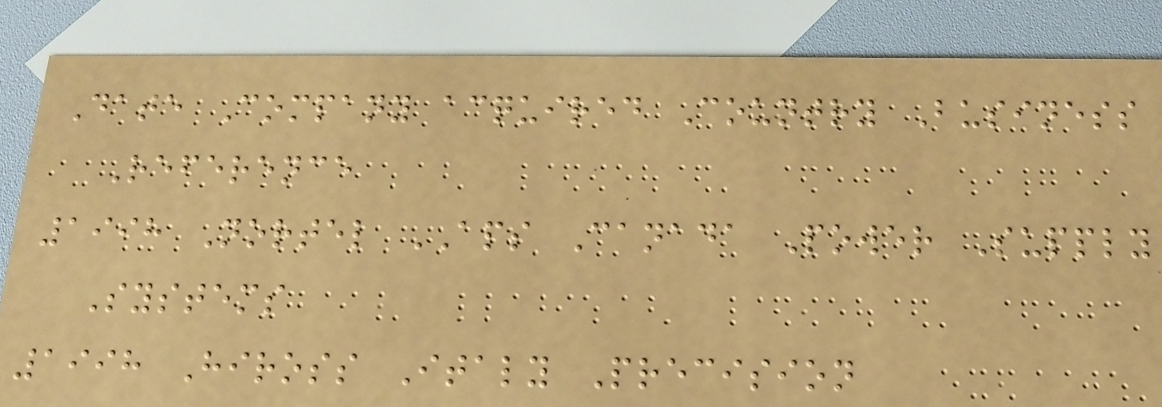Date Company acquired Country Business
Reference
1998 Nortel APS Canada Power Supply
Systems
1998 Hiross Italy Precision
